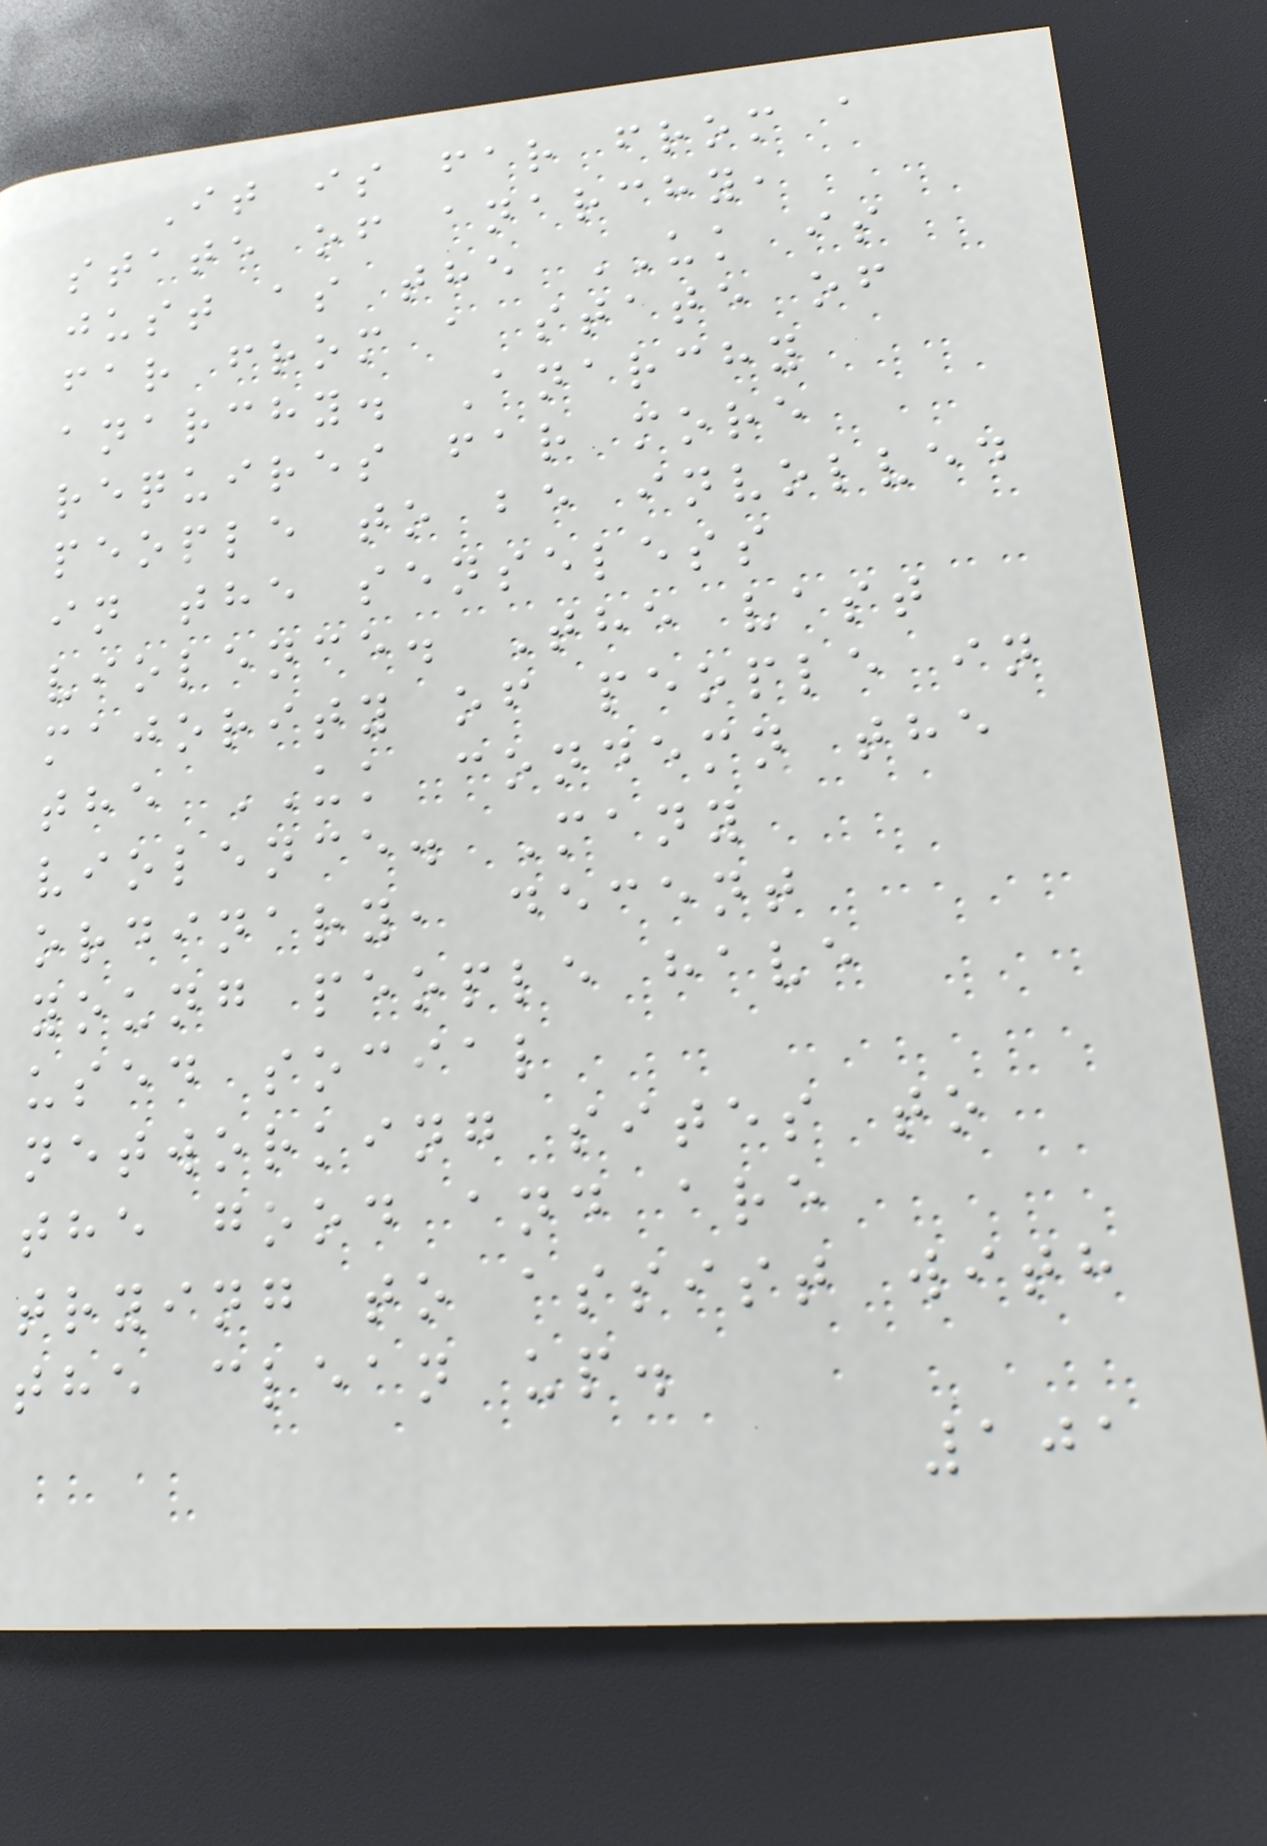It is far from a
state of anarchy,
just as the UK is
far from a state of
anarchy. Anarchy
requires far more
people to be involved
in the senseless
violence. The vast
majority of people in
the UK condemn the
violence. Many
ordinary, decent
young people have
used social
networking sites to
the good and are
trying to assist with
the clean up.
101
